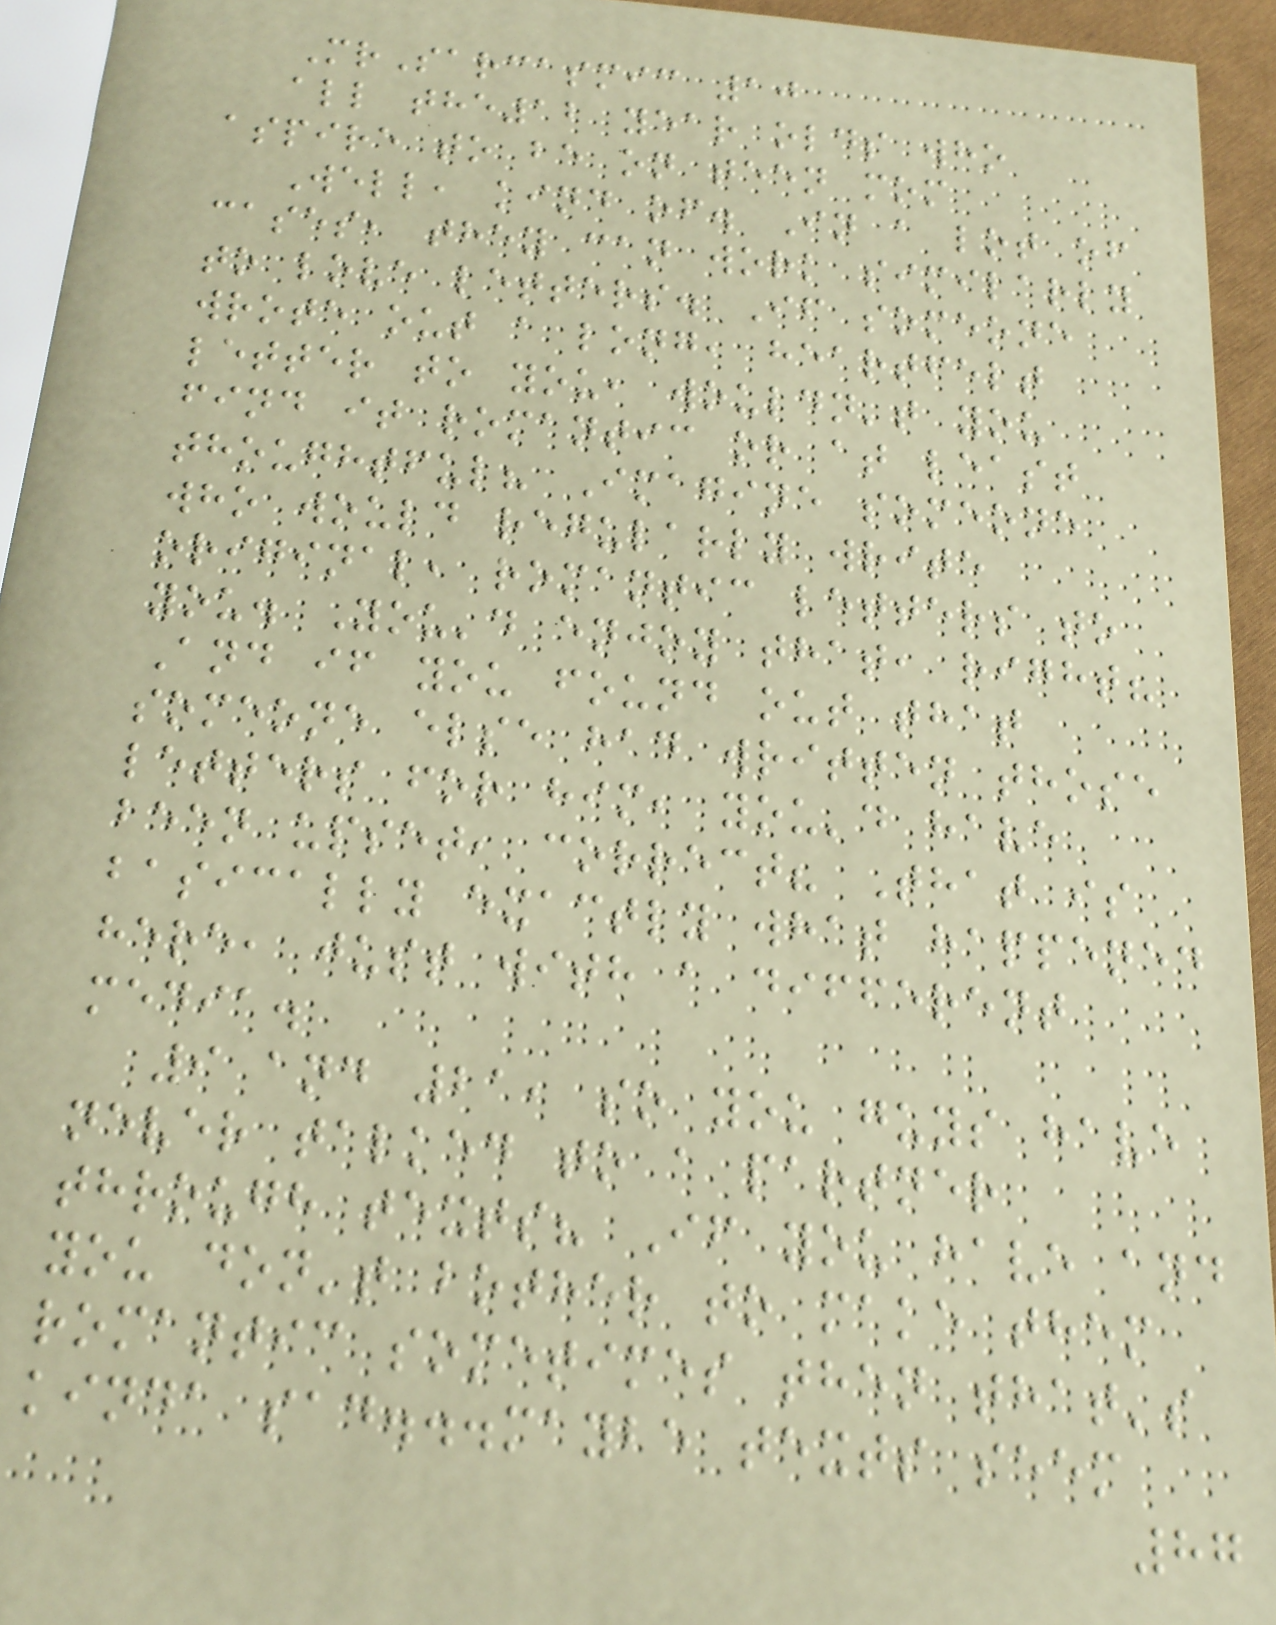MrSarcasmic 10
all the12 year olds who
aspire to be on teen mom
Well, kind of. In a lot of
cases, they can work similarly
to love letters. If someone
wrote out a long, heartfelt
letter to you, wouldn't you
find it romantic or at least
thoughtful? Imagine someone
who would regularly write
original, romantic letters to
you. You'd enjoy that, right?
And if you found out that
someone else had written those
letters for him, you'd have
been upset, correct? That is
basically exactly what happened
here, just with a different
media.
9 and 21, so you guys have
never talked to a partner
through texts? If you have and
you don't bother to make them
romantic sometimes then that's
kinda sad...maybe texts seem
87
